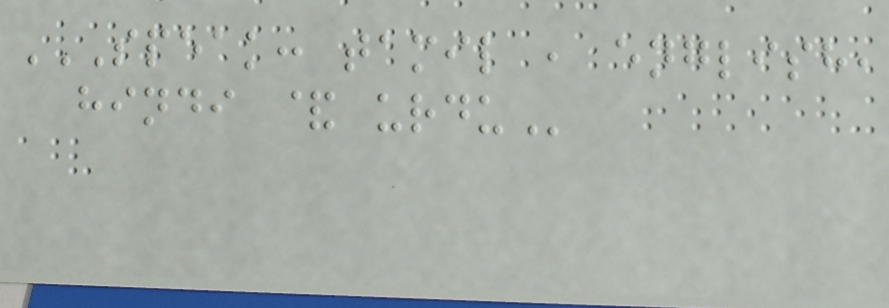SPEAK: TAMIL , ENGLISH,
HINDI & URDU
